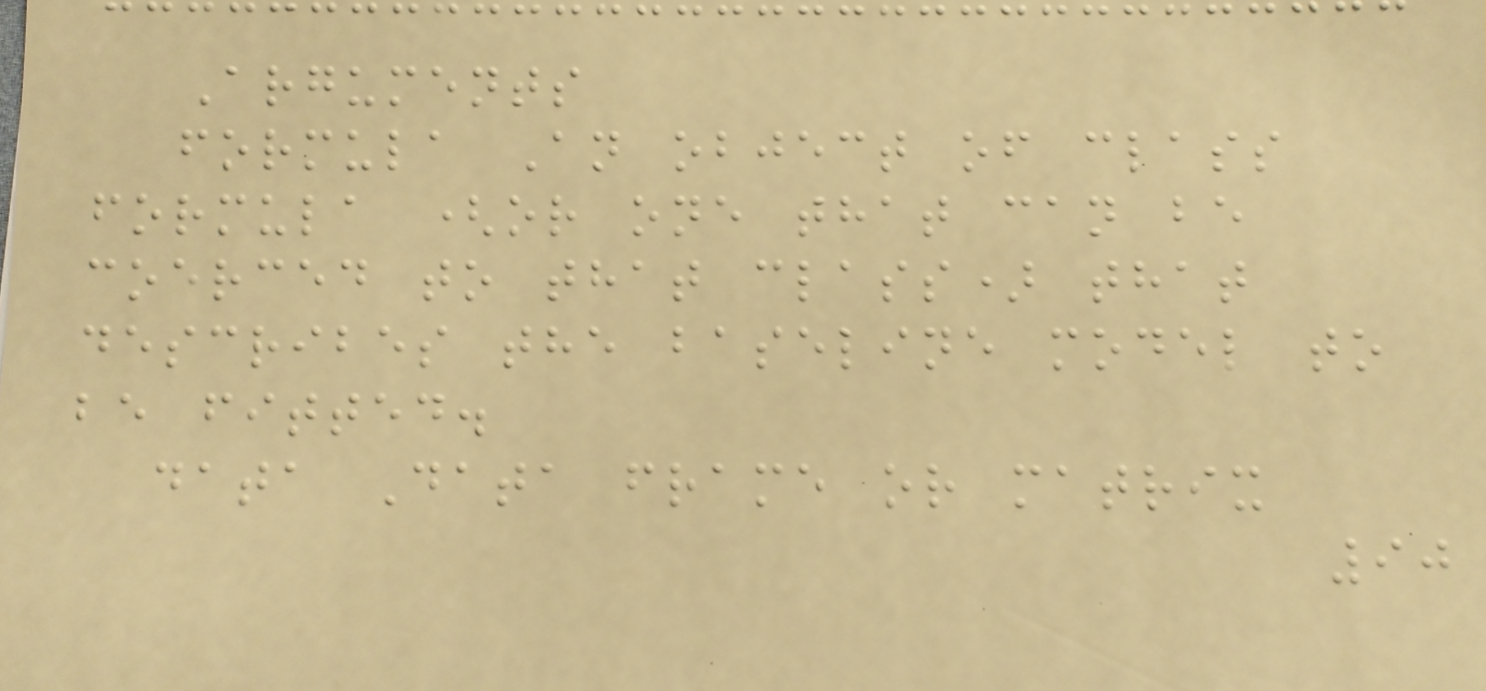Arguments
formula An object of class
formula (or one that can be
coerced to that class) that
describes the baseline model to
be fitted.
data Data frame or matrix
90
